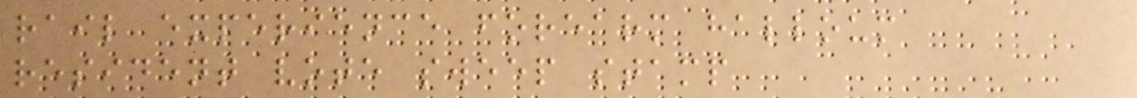rail experience forearm halloum
resident vote sweep stamp
